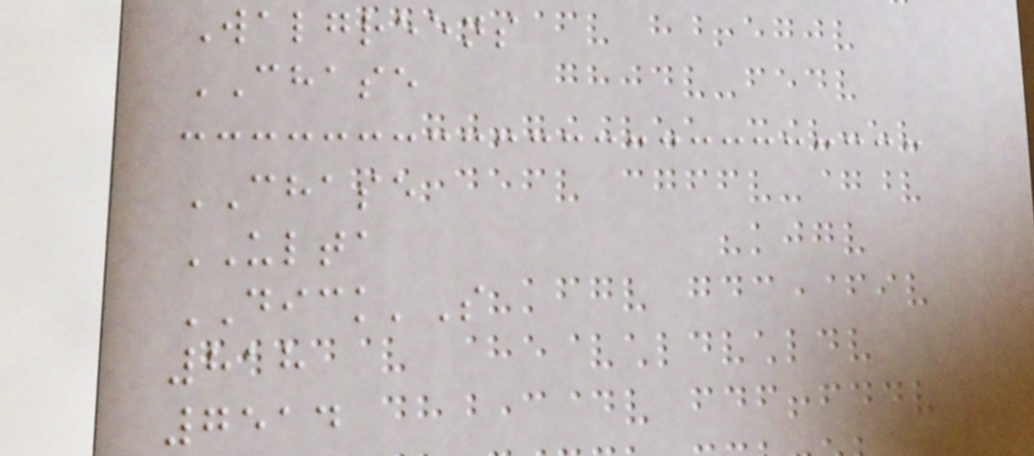Walgreens
CHASE
CHASE
ULTA
DICK'S
818
7514
